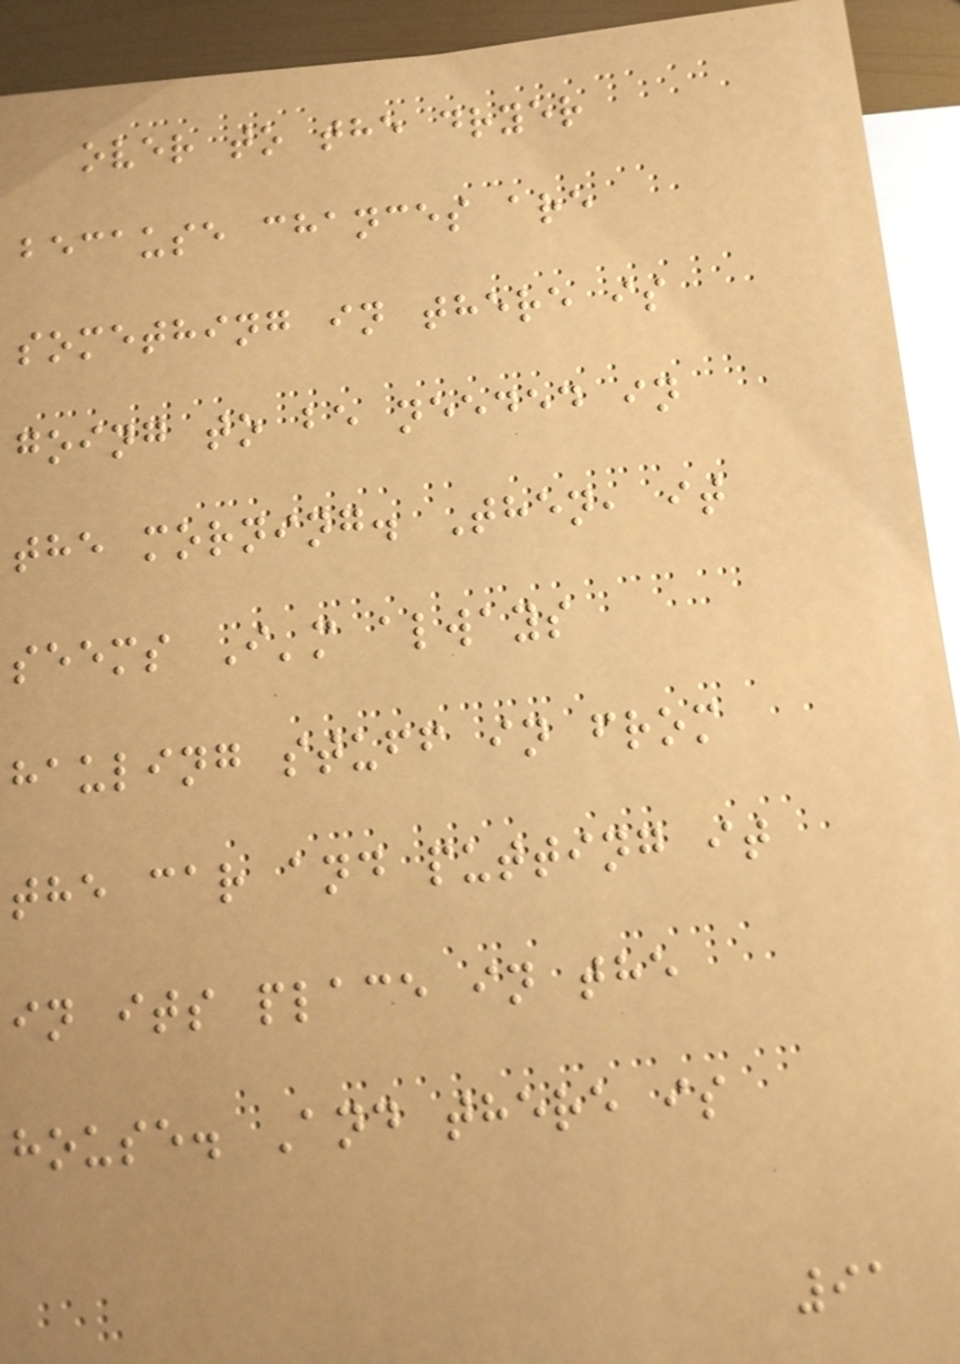over to the dryer
because chances are
something in there is
going to be needed in
the morning. Then, it
seems I'm always
hauling stuff in from
the car and putting it
in its place in the
house. And there is
91
